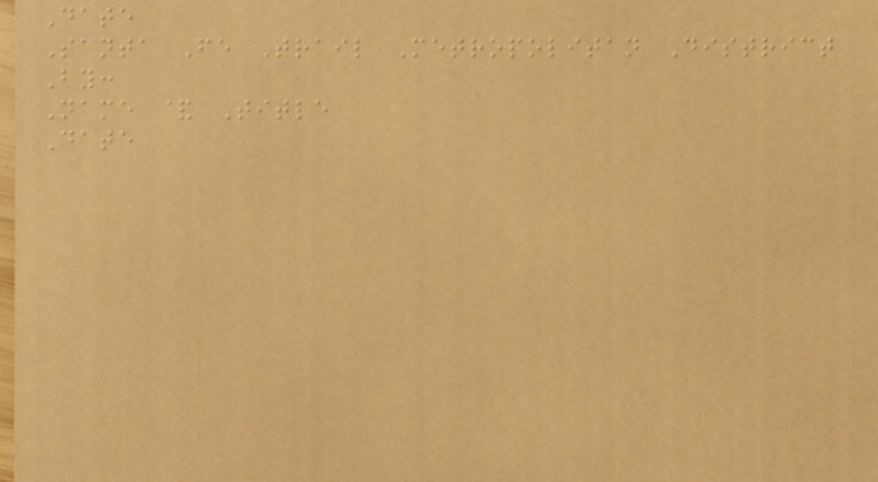Date
Santa Fe Trail Metropolitan District
By:
Name & Title
Date
